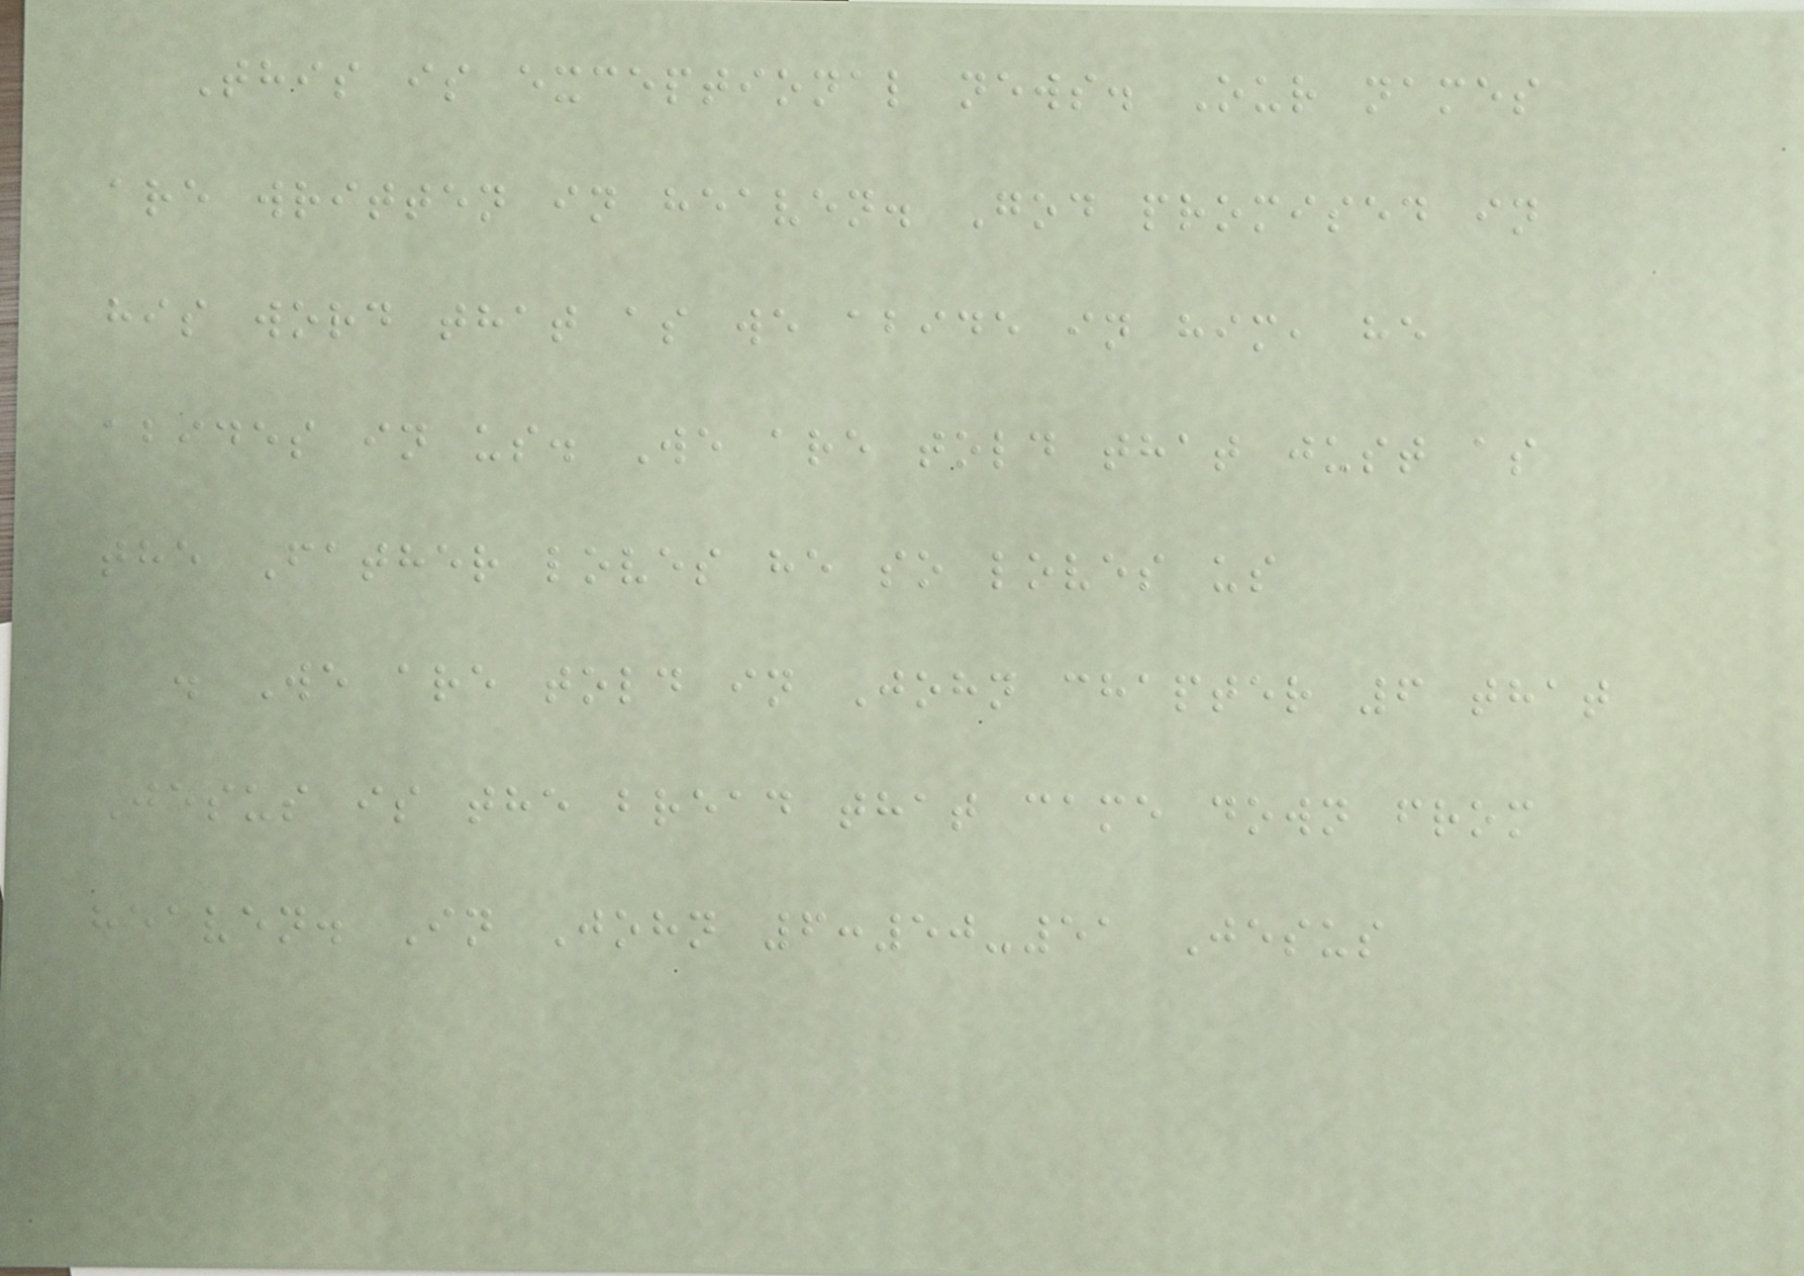This is exceptional news. Our names
are written in heaven. God promised in
his word that as we abide in him, he
abides in us. We are told that just as
the Father loves he so loves us
. We are told in John chapter 6 that
Jesus is the bread that came down from
heaven. In John 6:50-51 Jesus
